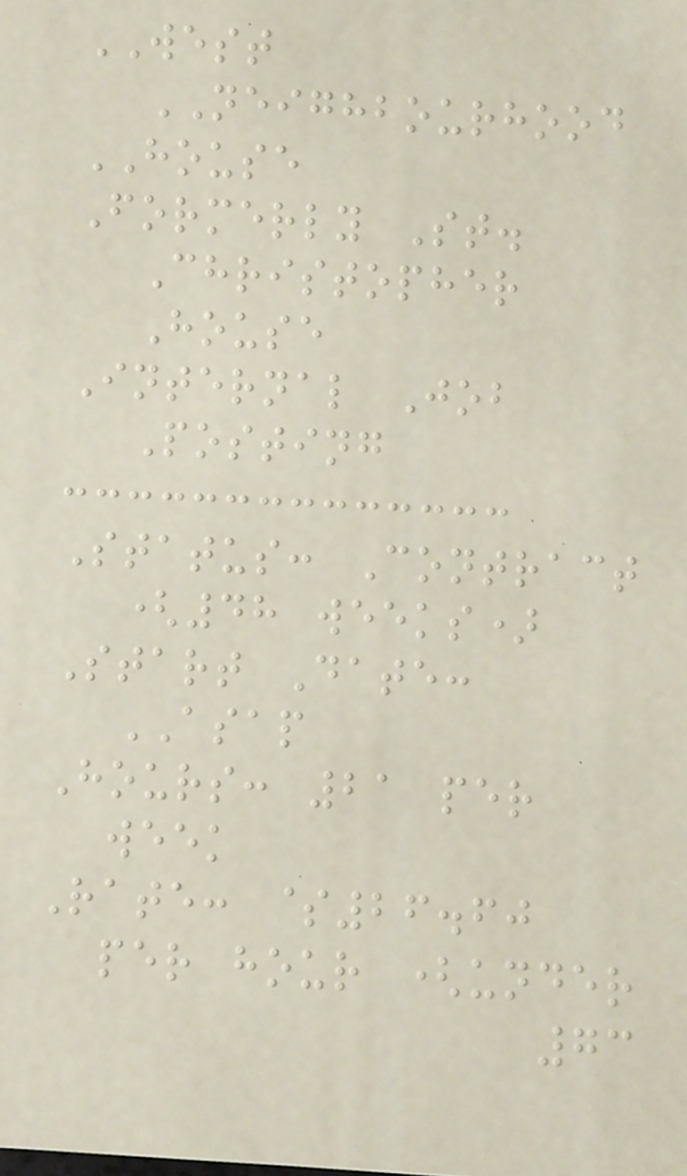WEST
NEIGHBOURHOOD
HOUSE
Formerly St.
Christopher
House
Internal Job
Posting
Status: Contract
(48 weeks)
Start Date:
ASAP
Hours: 21 per
week
Rate: $26.60
per hour (under
73
